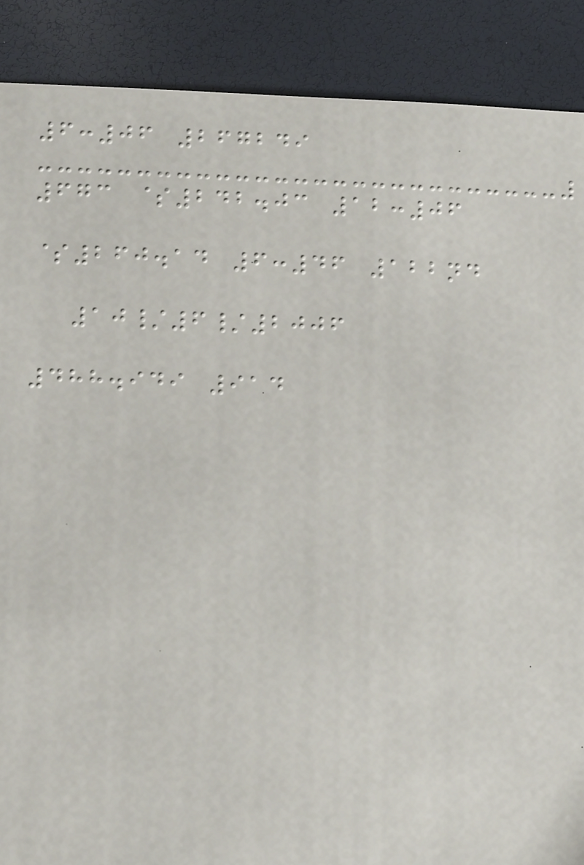6:06 267249
673 $242.03 12:06
$260.14 6:46 122nd
10/6/2006
488.949 914
